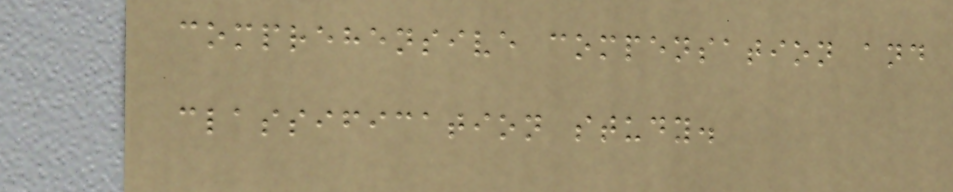comprehensive compensation and
classification study.
